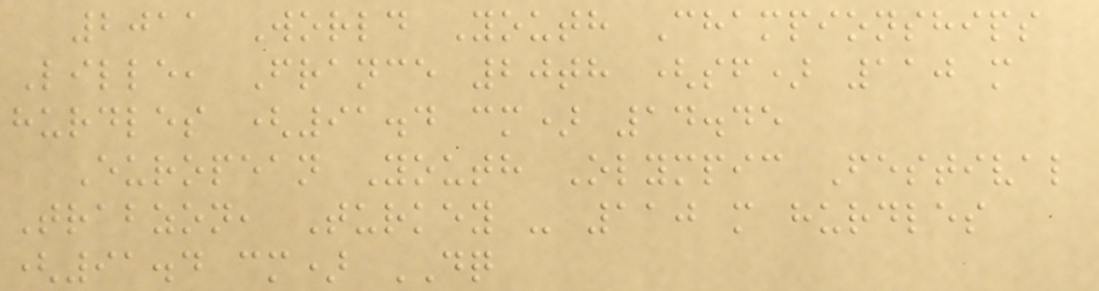2011 World Youth Championships
Lille, France 20th (sf) 110 m
hurdles (91.4 cm) 14.45
European Youth Olympic Festival
Trabzon, Turkey - 110 m hurdles
(91.4 cm) DQ
